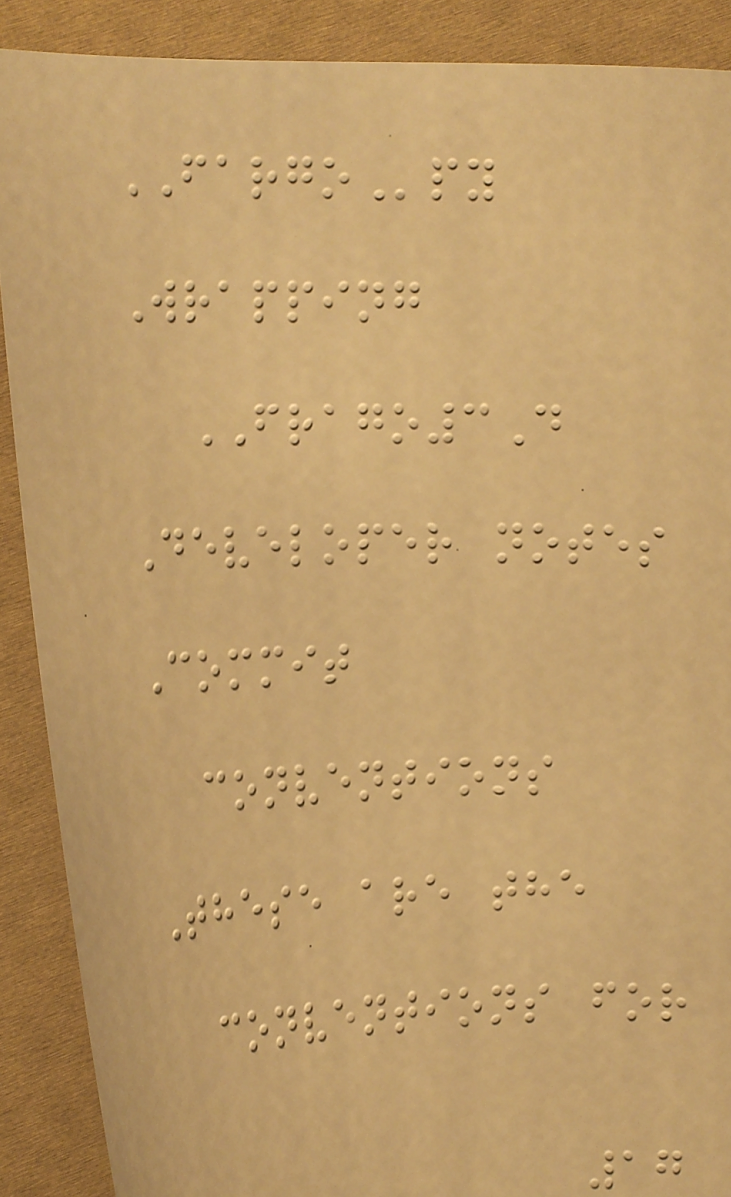FARGOpy
Wrapping
FRAGO3D
Developer notes
Commit
conventions
These are the
conventions for
17
